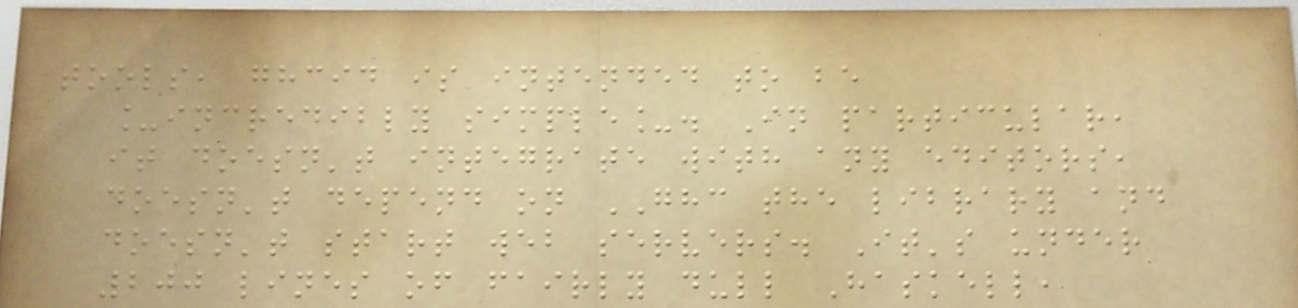tools, ghcid is intended to be
_incredibly simple_. In particular,
it doesn't integrate with any editors,
doesn't depend on GHC the library and
doesn't start web servers. It's under
200 lines of fairly dull Haskell,
